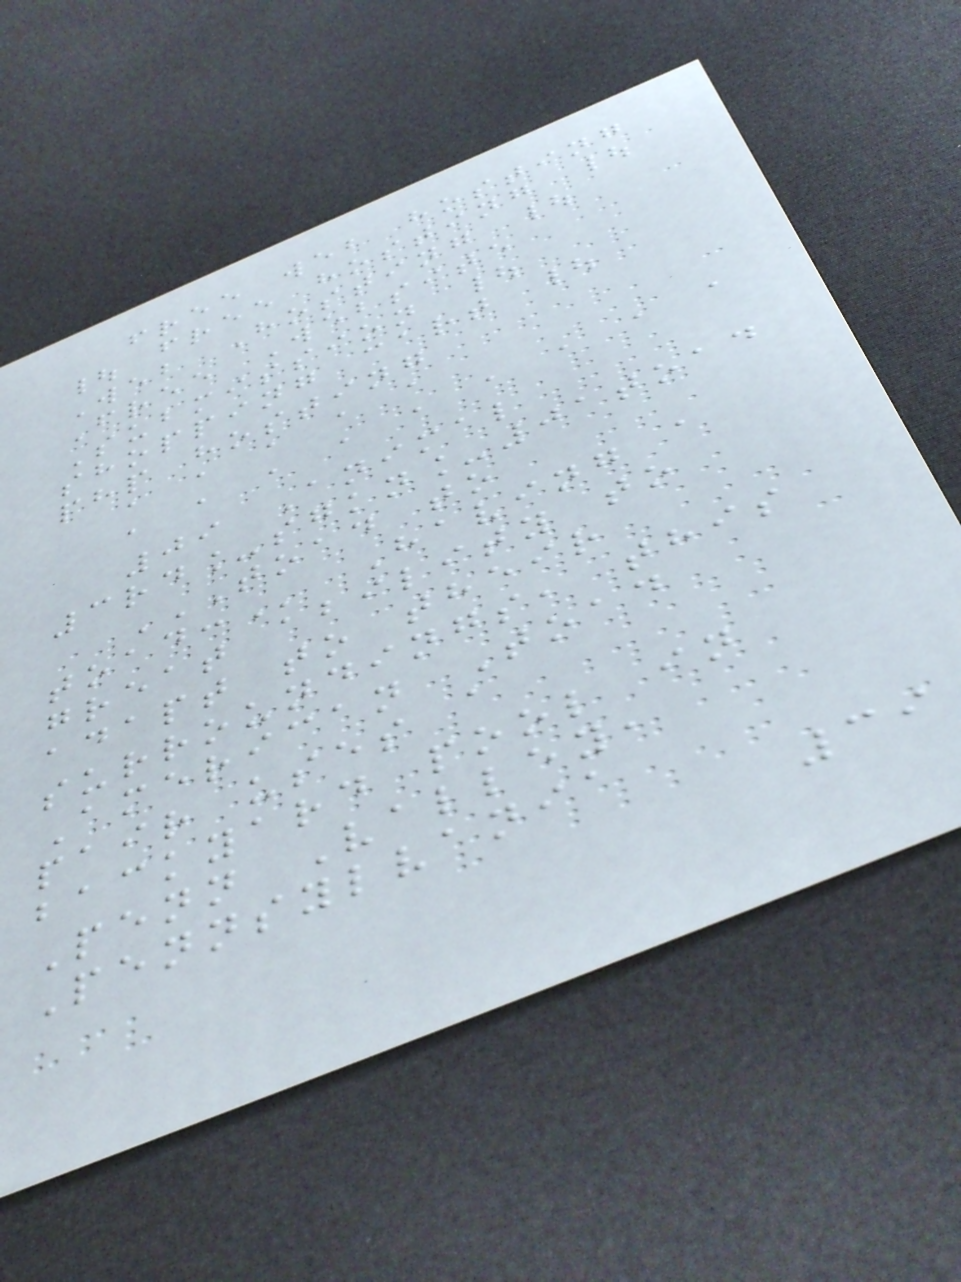free web hosting
| free hosting |
Web Hosting |
Free Website
Submission |
shopping cart |
php hosting
a a a a a
a a a a a a a a a
09 Animal
3rd_sgkn_01toad
TOAD TO
TOAD: Having a
great ability to
adapt to their
surroundings, this
American Toad
pair uses a
backyard pool in
Penn Valley,
Pennsylvania
39
